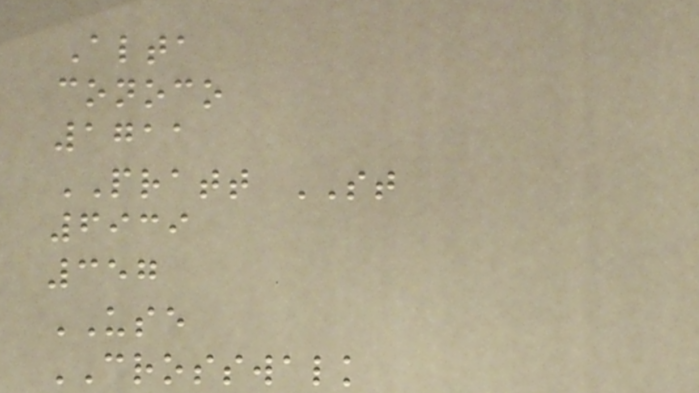Alta
conoco
1711
PRATT ST
6939
357
USE
CROSSWALK
